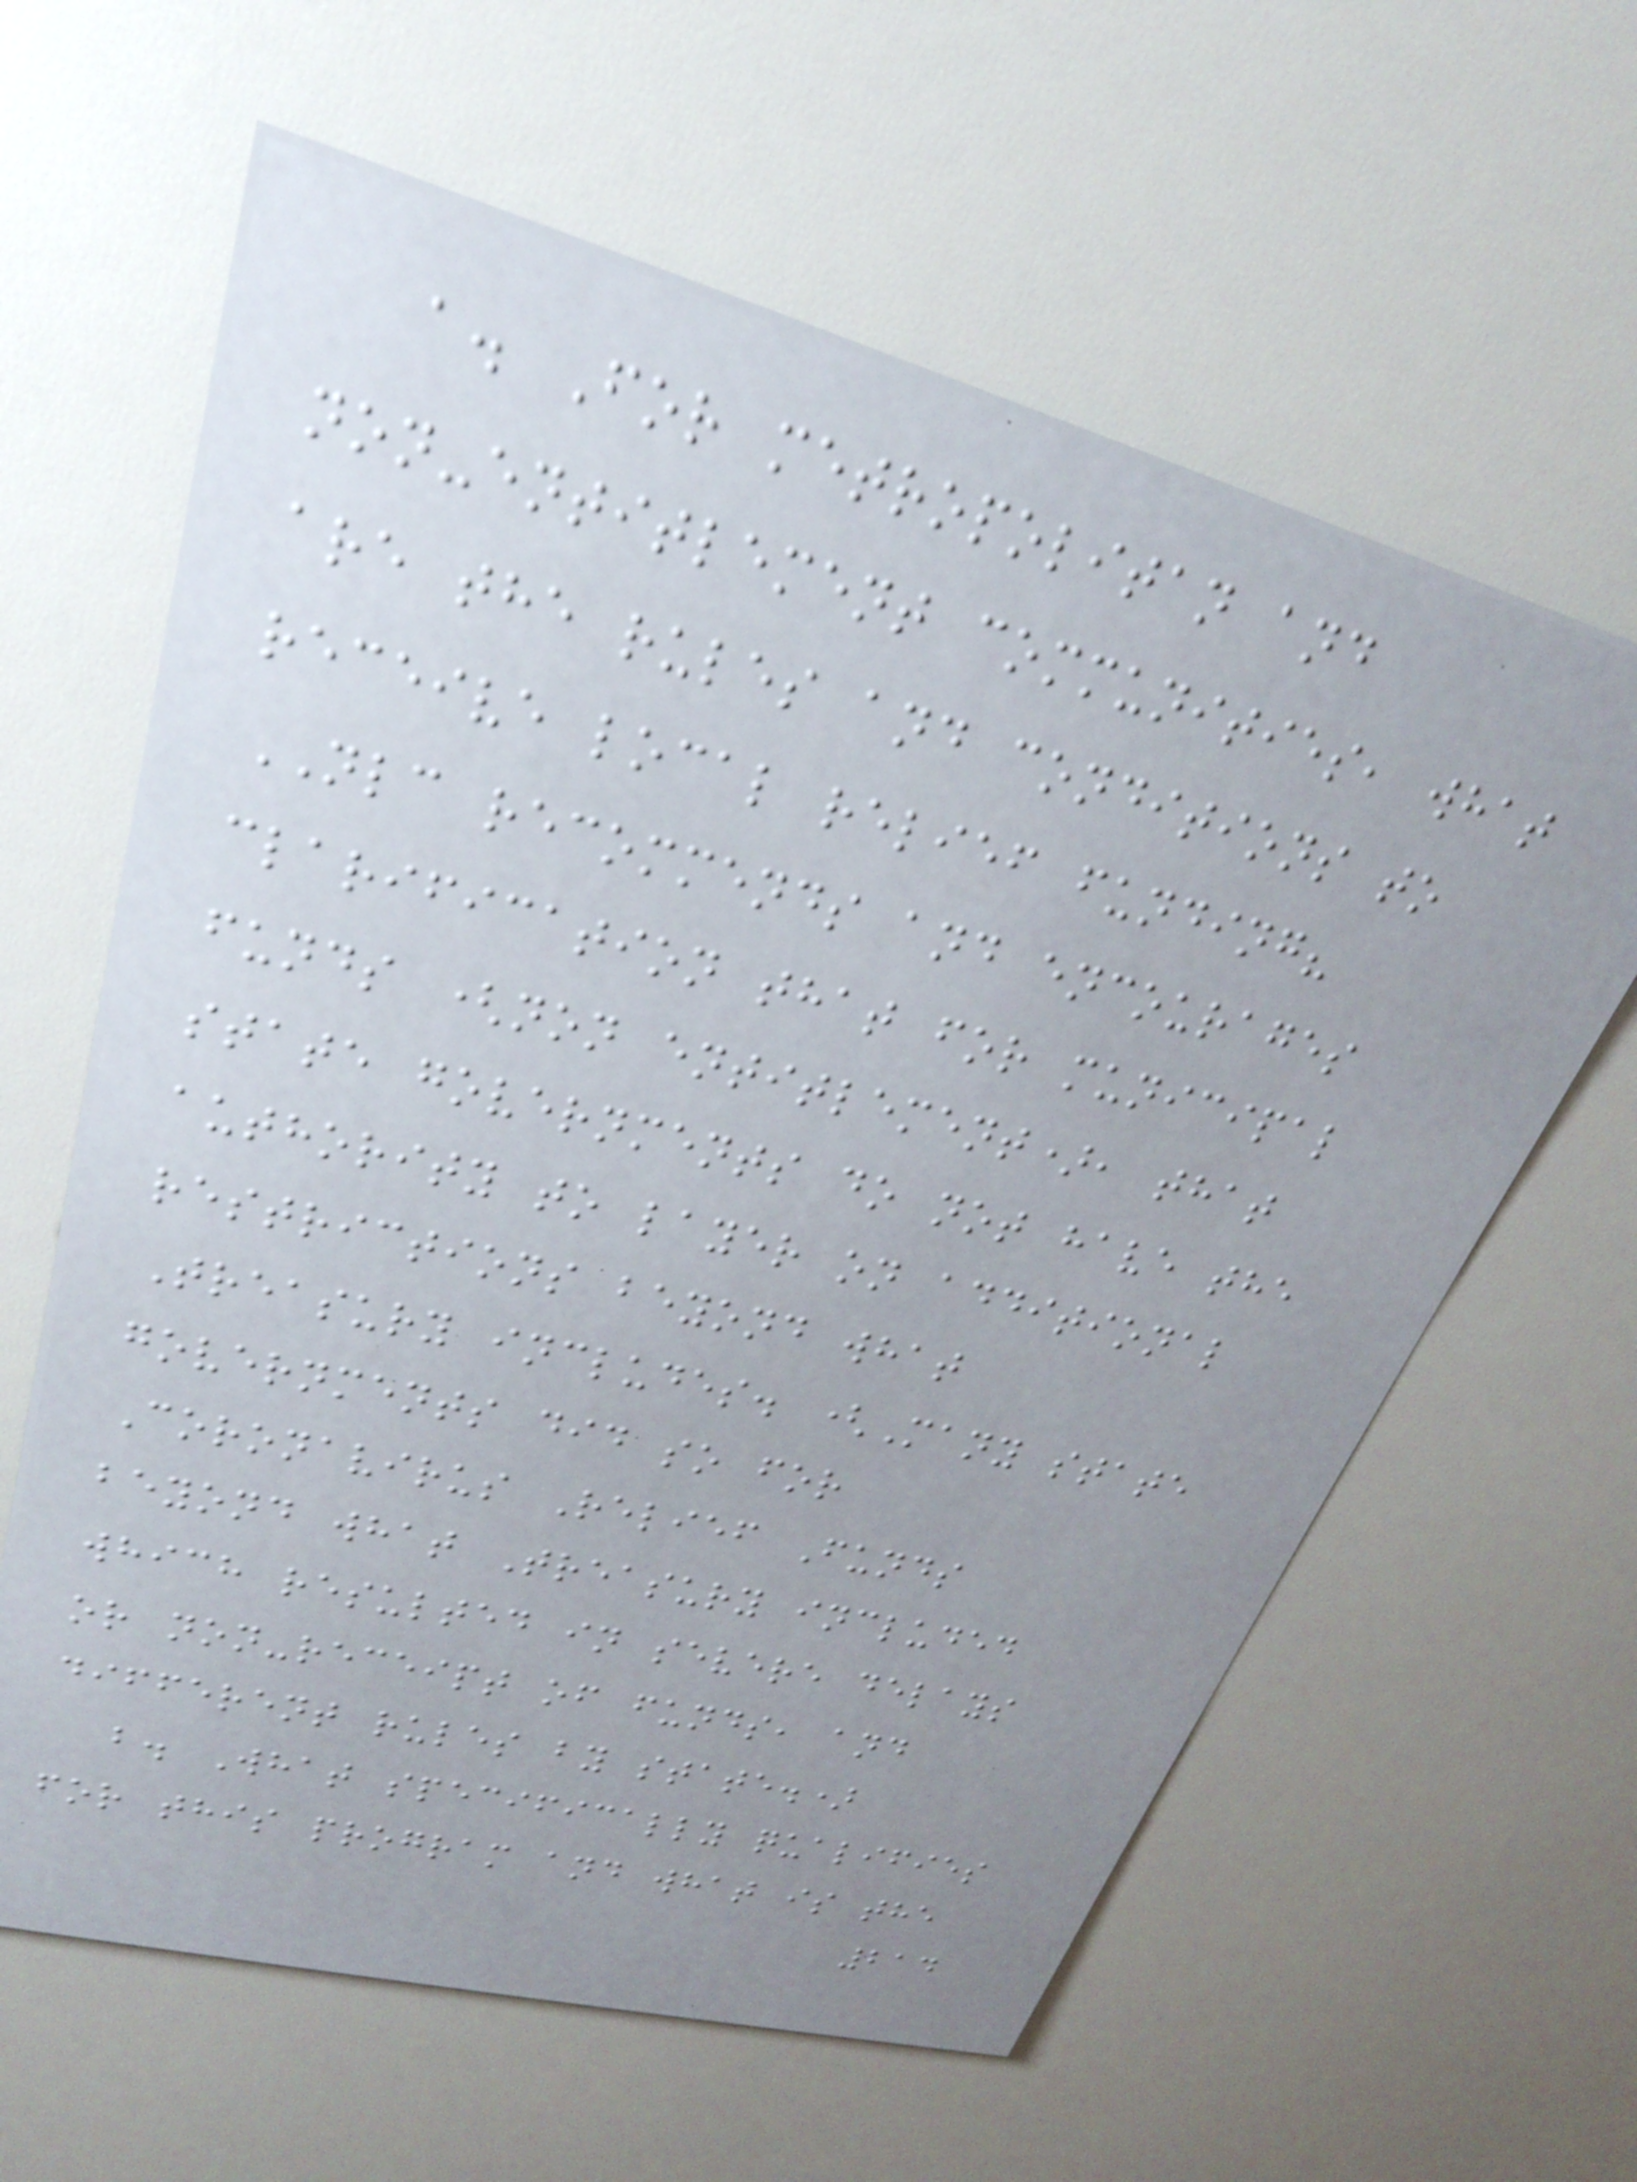a. For metropolitan and
non-entitlement communities, what
are the rules and conditions to
receive local relief funding?
NLC recommends and encourages
clarification that for municipal
funds (non entitlement), that
state governments do not have the
authority to layer on additional
restrictions beyond what
Treasury includes. (Many state
governments did so for
Coronavirus Relief Funds
beyond what Treasury included
which resulted in severe delays
or non-receipt of funds, and
different rules by state.)
b. What specifically qualifies
for this program and what is the
214
